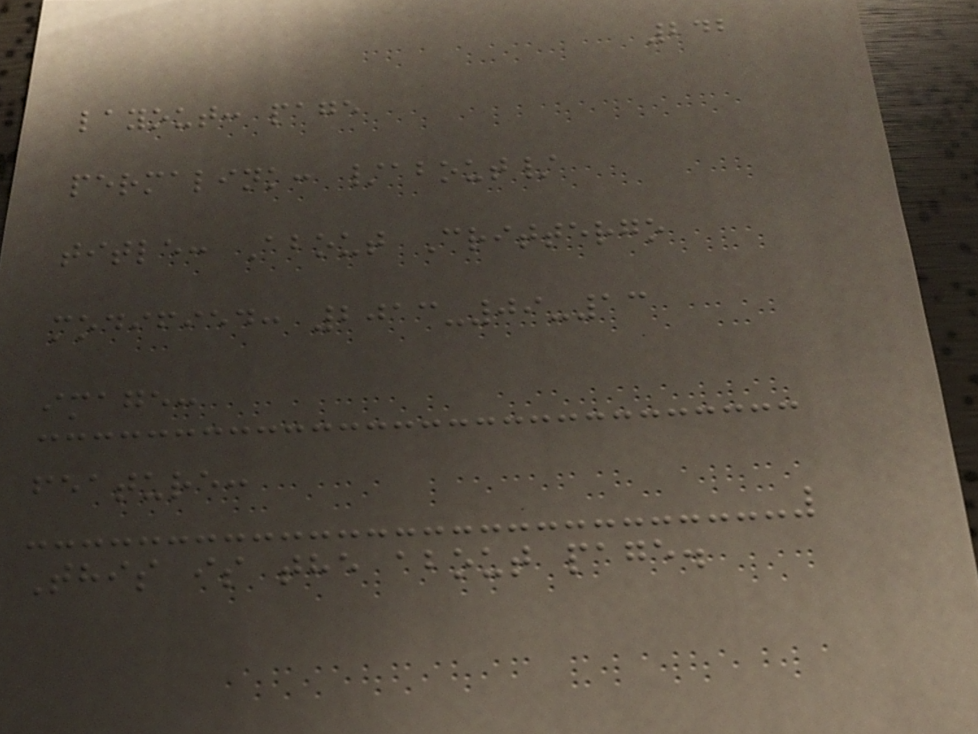242
layout: page
permalink: /about/
title: About Crittergo
modified: 2013-09-13
image:
feature:
This is the about page.
